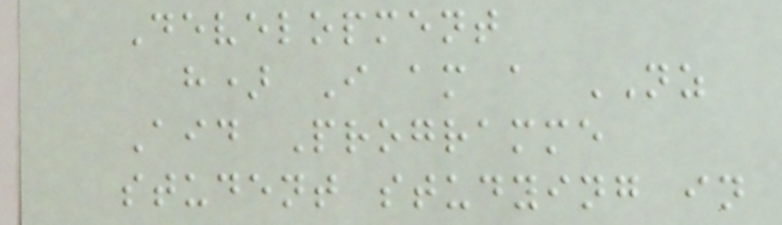Development
h) I am a NZ
Aid Programme
student studying in
